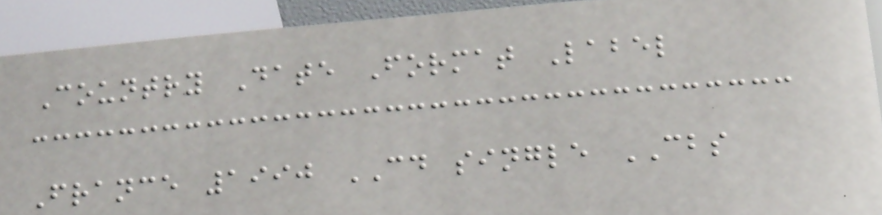Country Date Format Label
France 1990 CD single CBS
